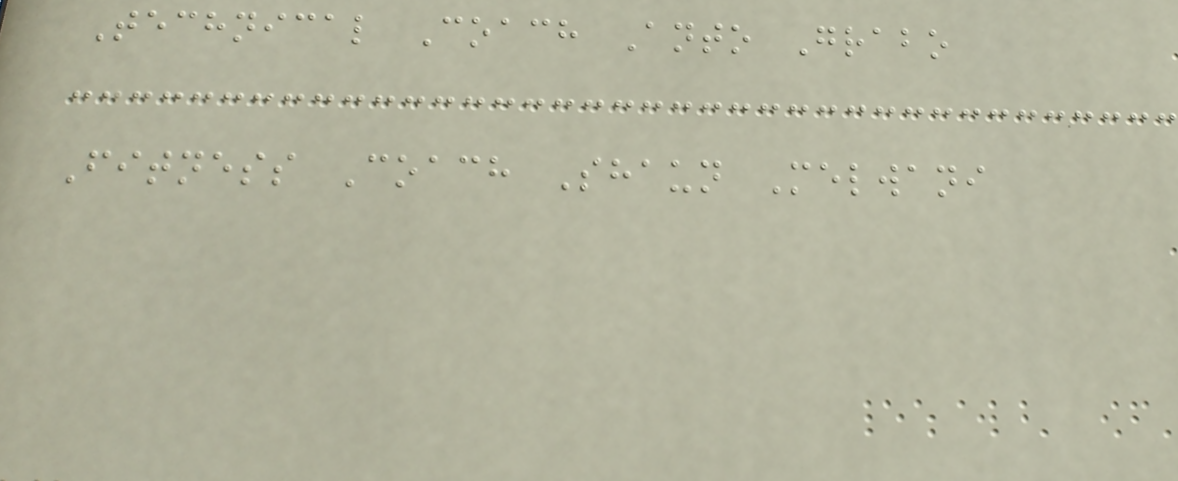Technical Coach Anto Grabo
Fitness Coach Shaun Melwani
